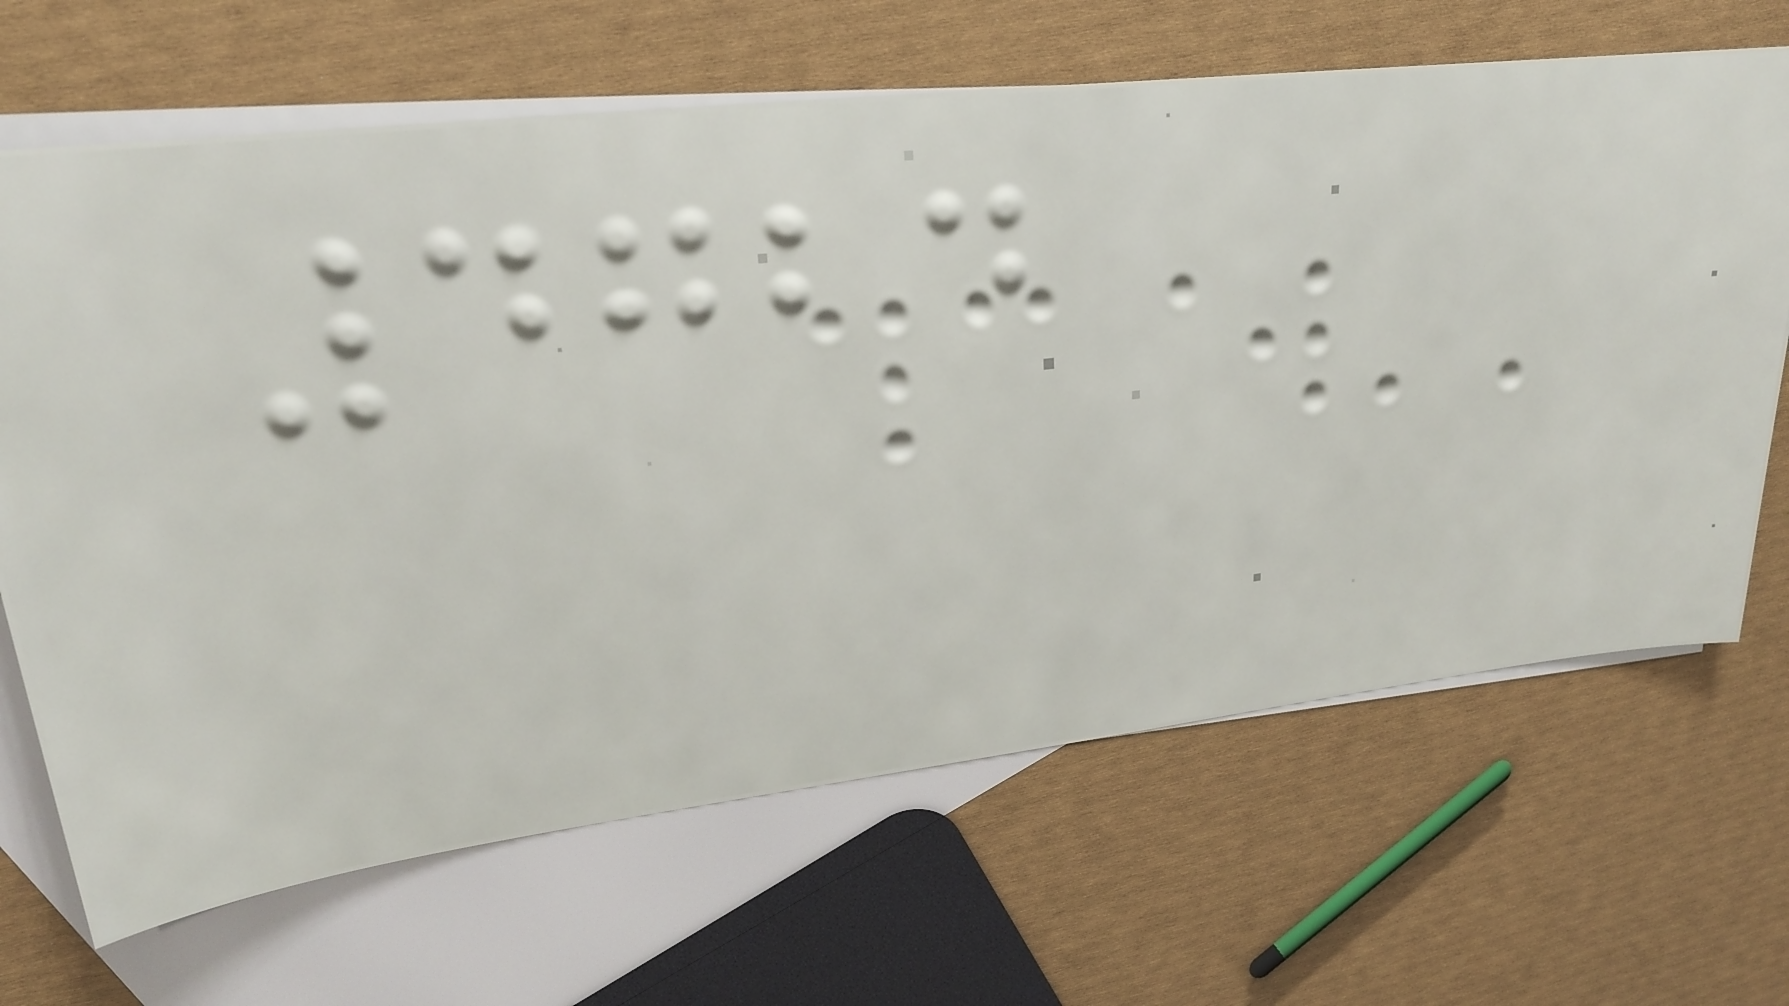4724
